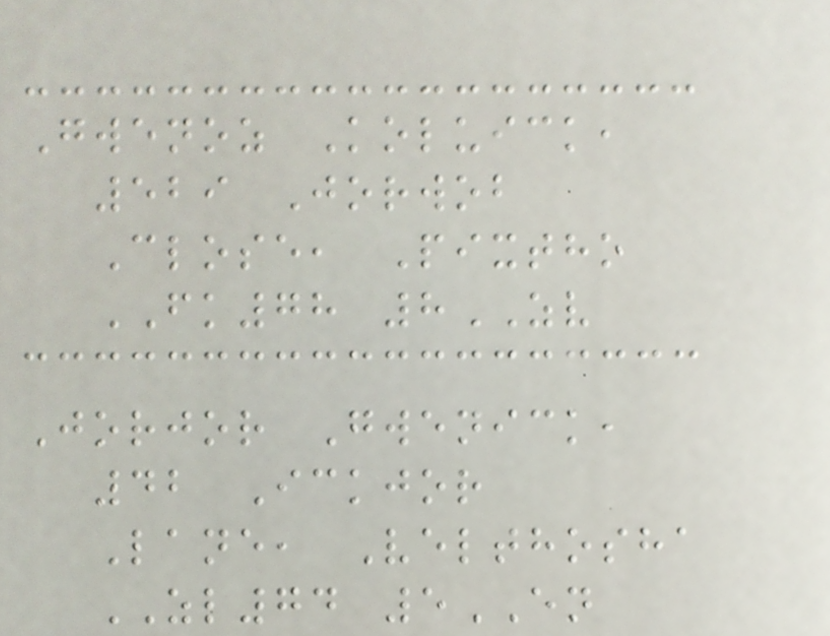Gwenoz Koluick,
529 Jorwob
Close, Pixtho
FK78 8ZV
Jorjor Gwenick,
42 Ickjor
Lane, Velthosha
ZL74 5EN
